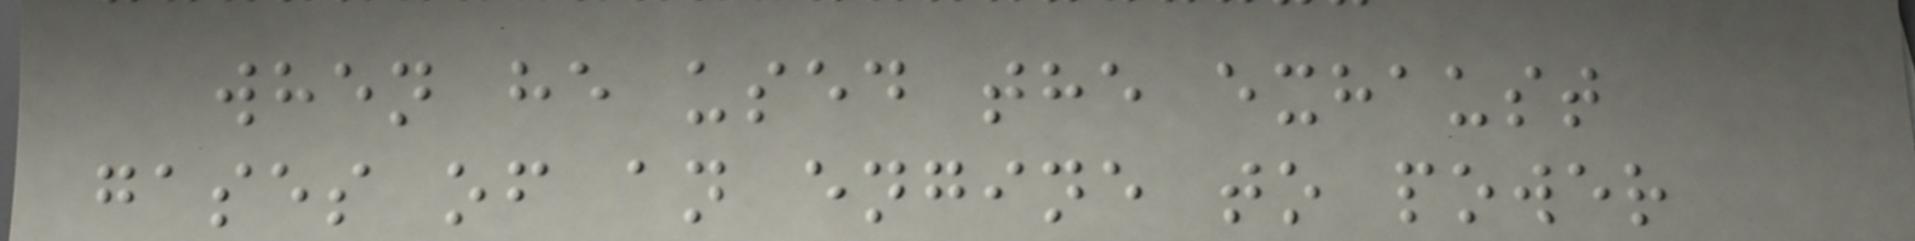when he used the exhaust
gases of an engine to power
